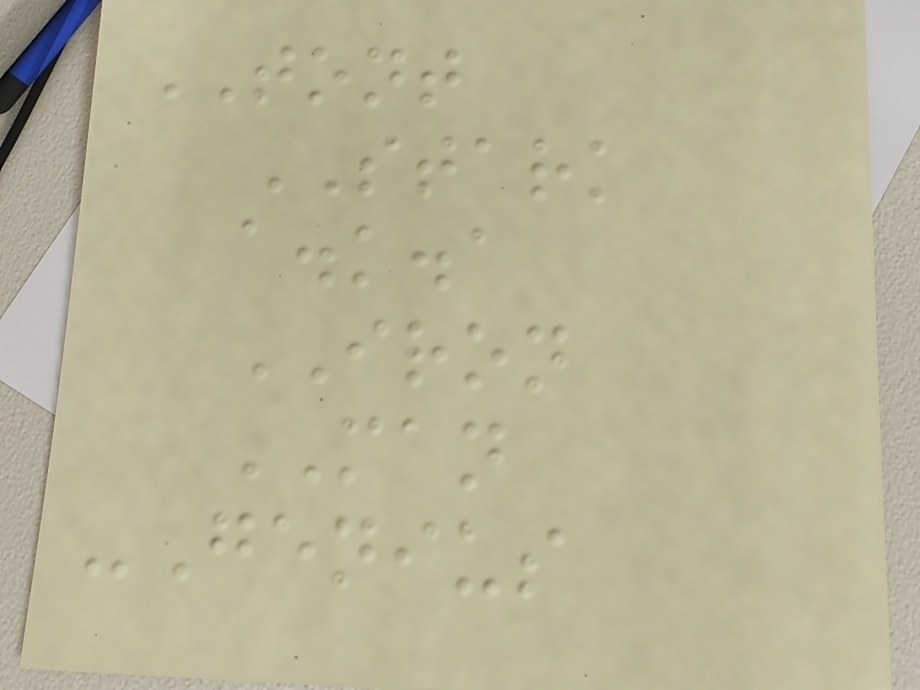TONT
STARK
a.k.a
IRON
MAN
-Genius
